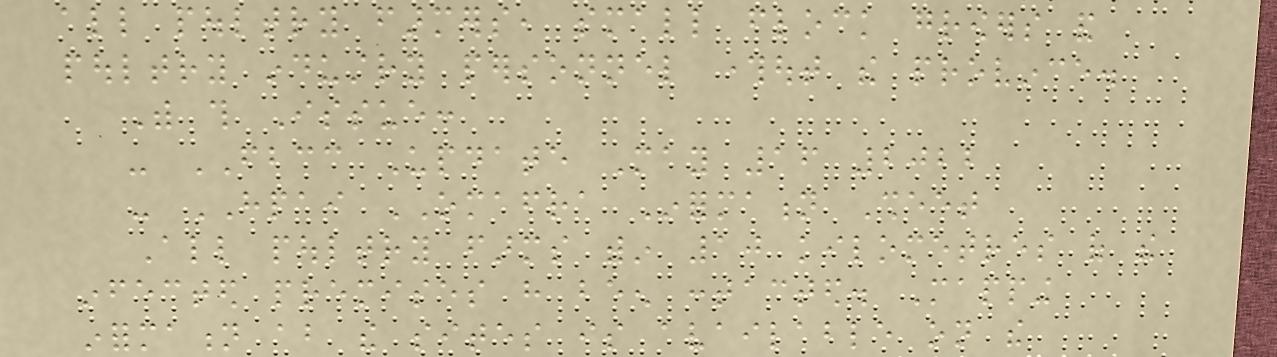all poultry farmers, small flock growers and
poultry industry personnel throughout the province.
With this Issue:
- FBCC Update May 16 2022
- HPAI OMAFRA Information Sheet
All poultry farms within 10 kilometres of the
infected premises have been contacted. Mapping
information about the sites is available on the
